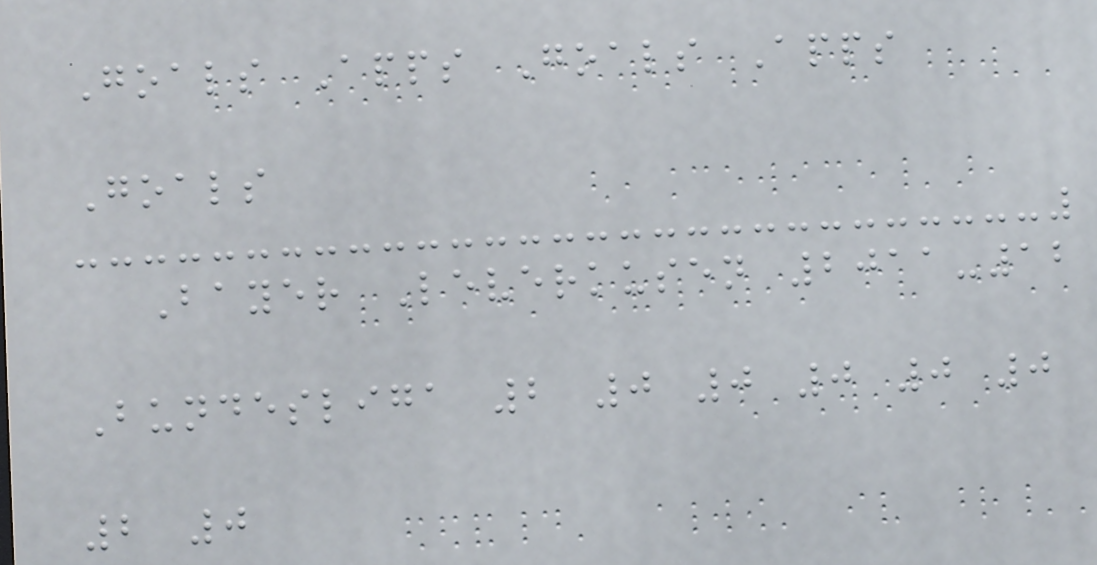Goals Apps Goals Apps
Goals
Bayer Leverkusen 2011-12
Bundesliga 2 0 0 0 0 0
2 0
